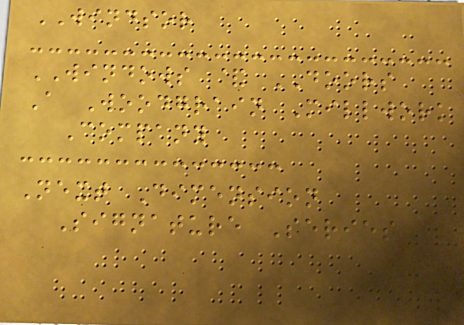WINDSOR
WINDOWS & DOORS
A Woodgrain Millwork
Company
Next Dimension
Signature Series
